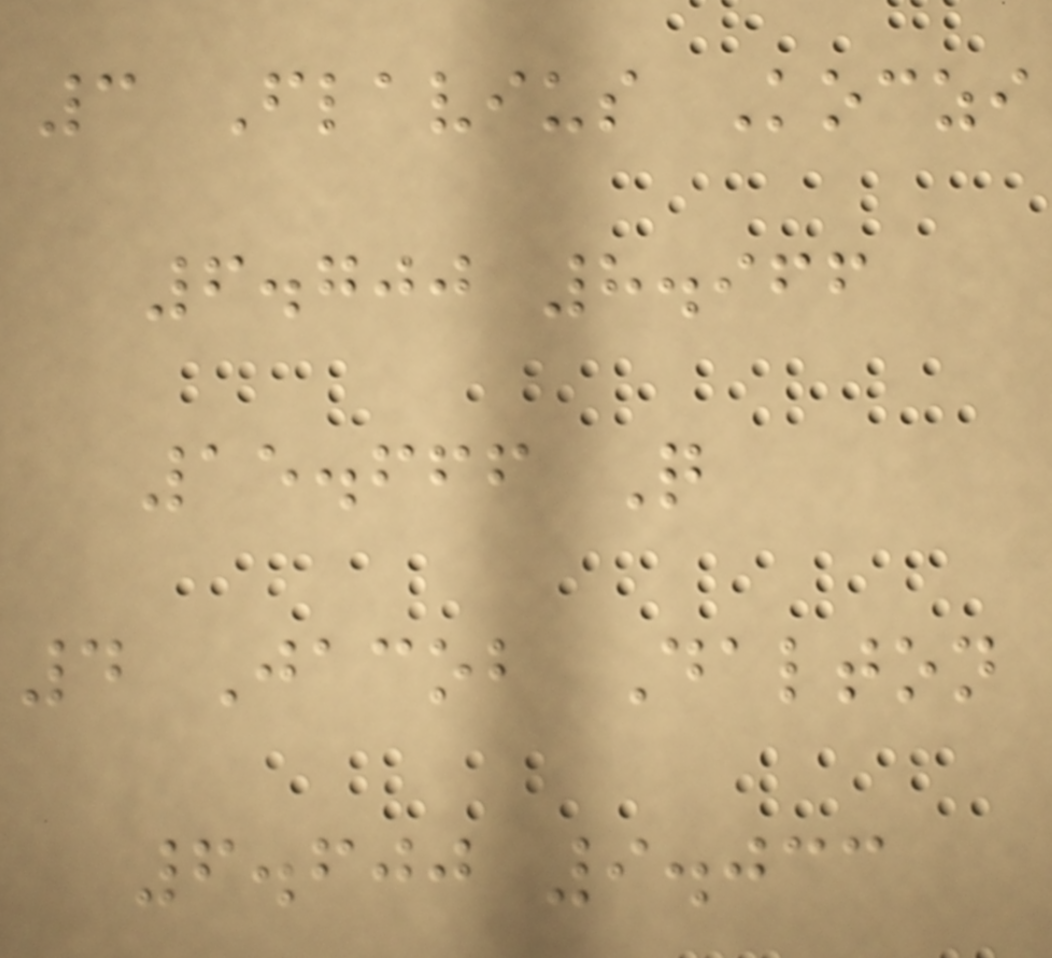3 Flavius Koczi
6.700 8.966
15.666 Q
4 Jacob Dalton
6.600 9.033
